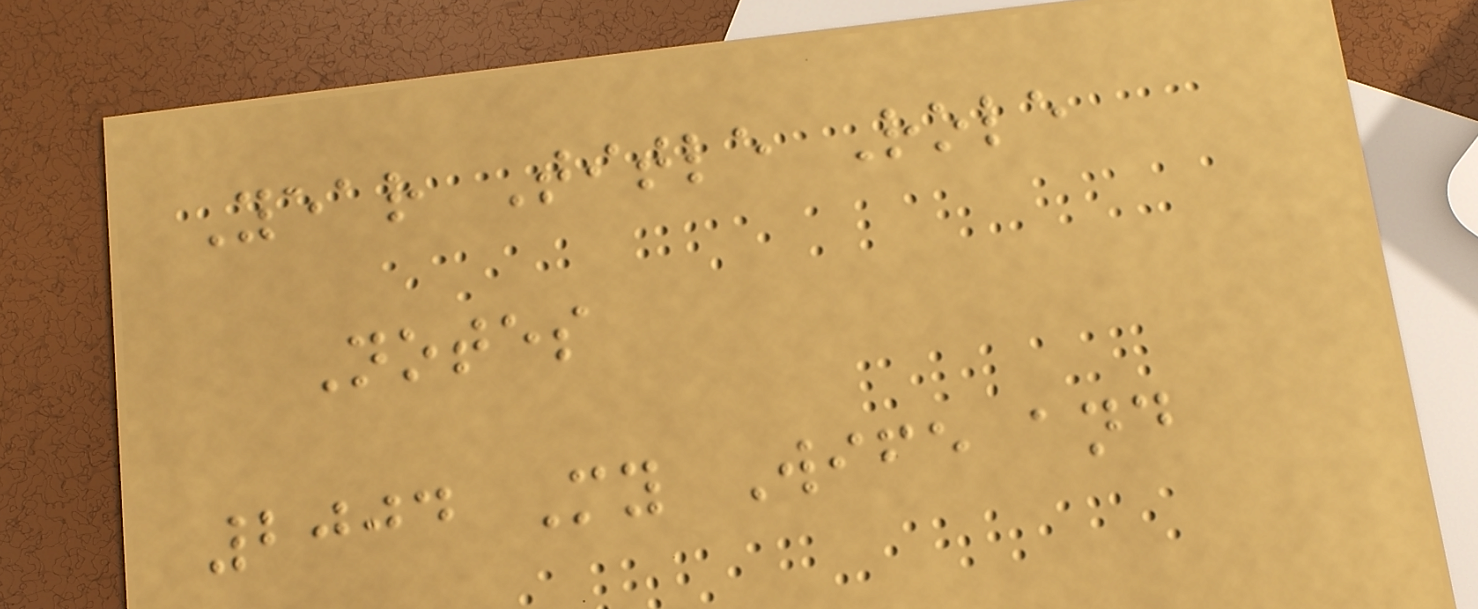Year Title Role
Notes
2004 My Wife and
